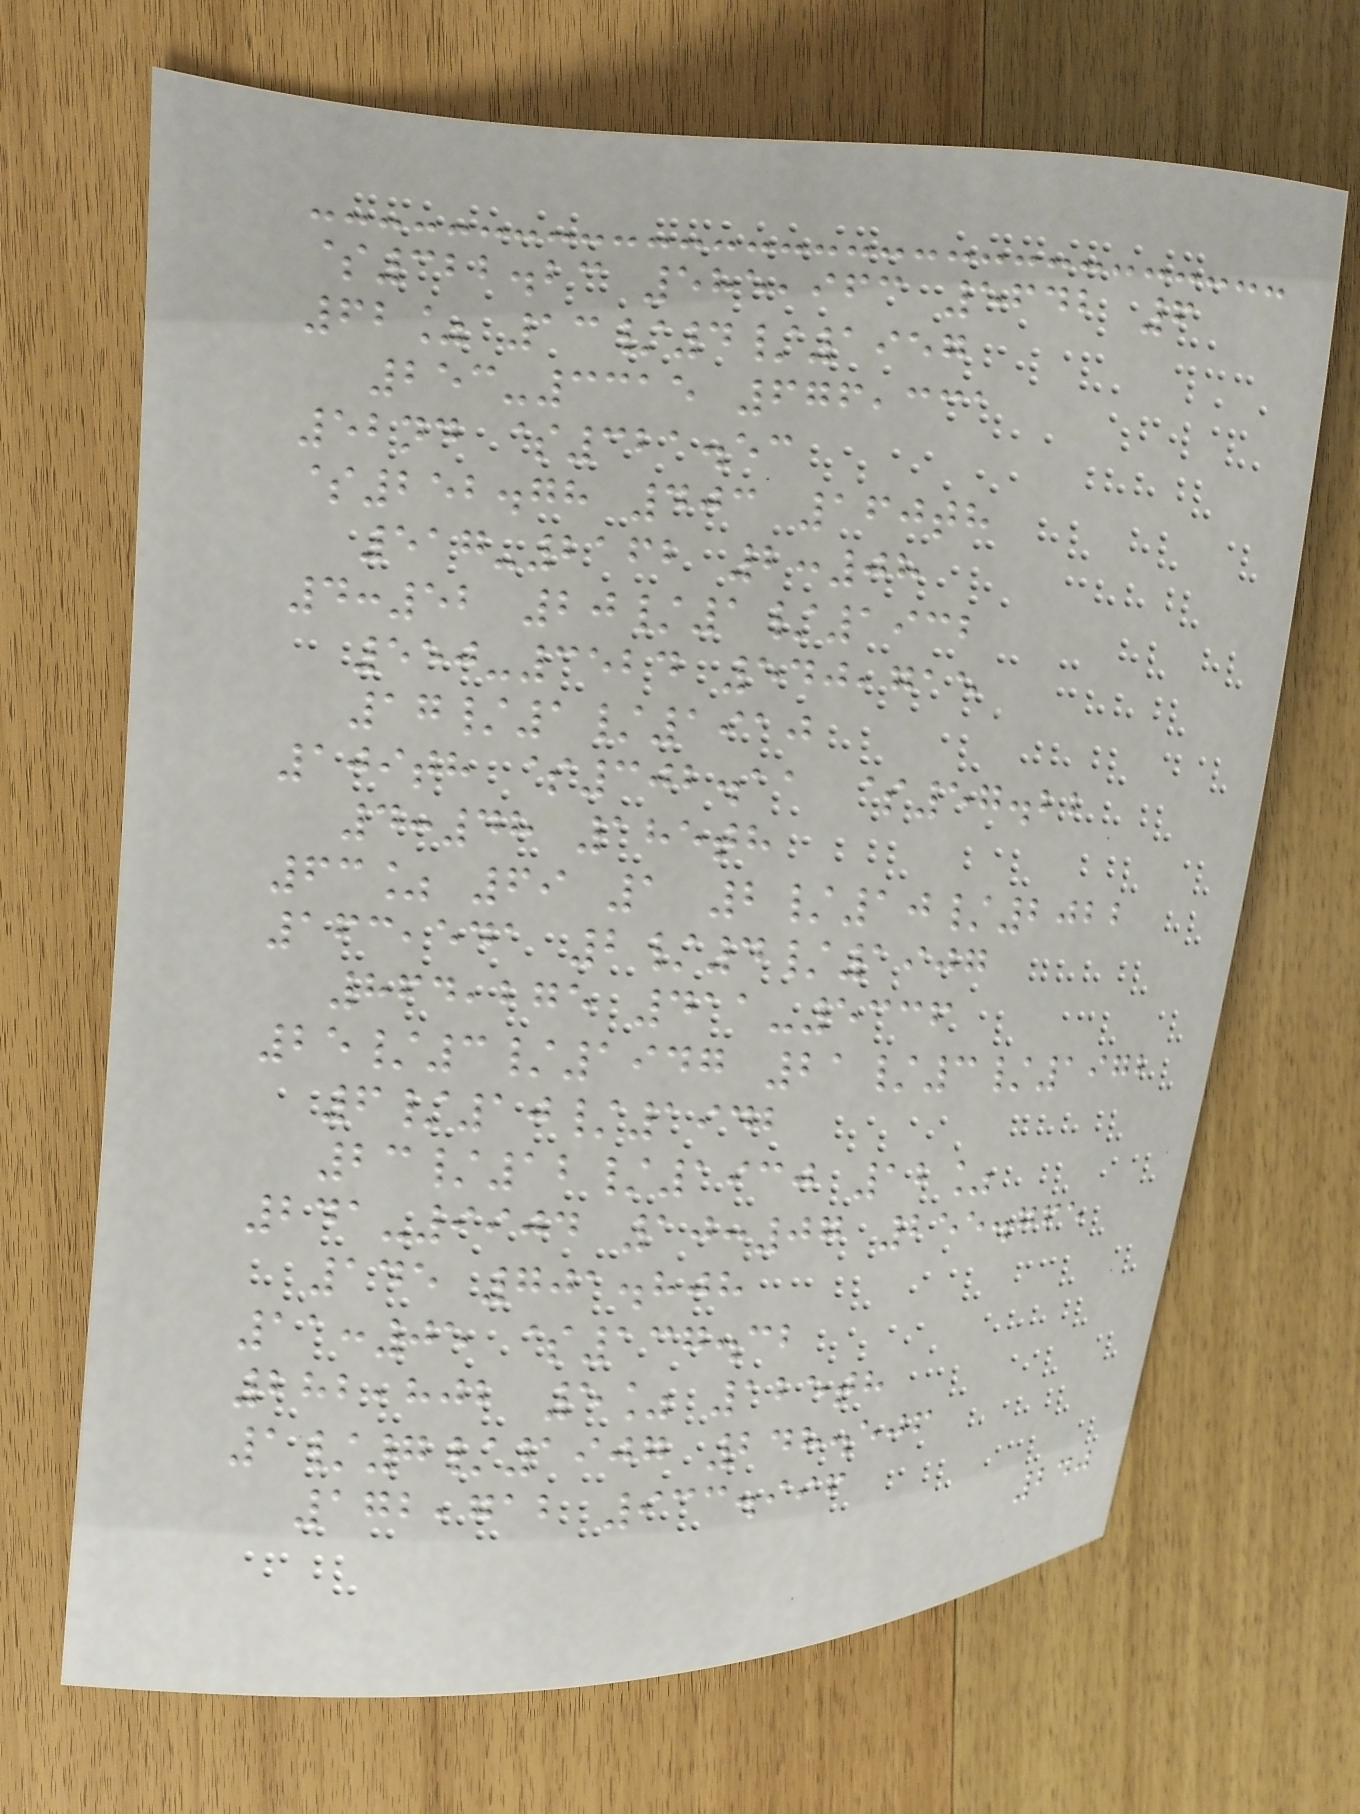$322.23 585,963 5642 6
62% 13/4/1957
253-3315 676,331
52nd $321.53
$252.78 403 160th
517-2162 2:08
4:52 20/1/1932
550-3524 540,715
17/1/1910
109th $302.11 $57.22
4:48 185th
63% 69 1 2/10/2022
163,541 2/4/1907
864,275 411-5336
25/3/1947 21/3/1972
6/10/1942
23/12/1930 12%
241-9904 10:07 255.765
145 701.808
11:05 $137.32
282,802 5% 125th
1/7/1907 248.506
172,712 933.996
240
